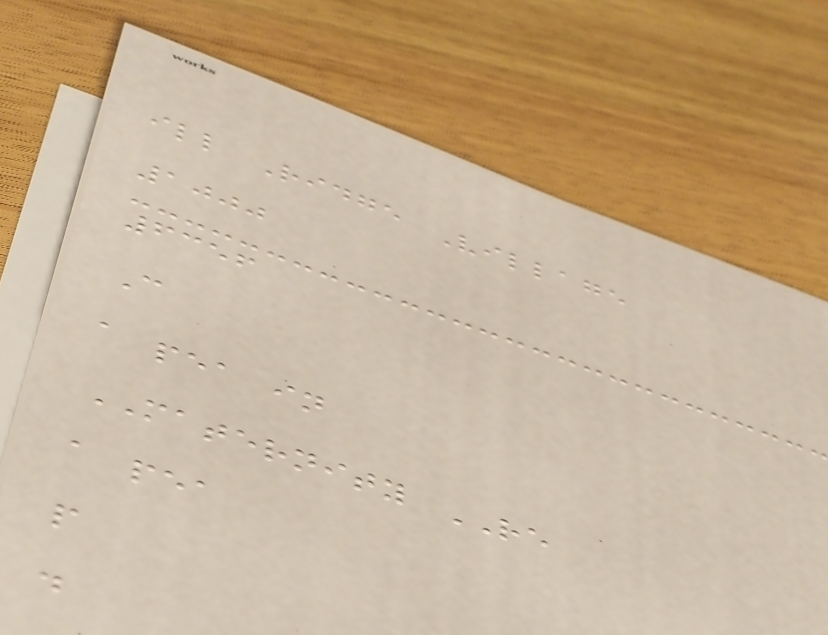ill Ridge Village
1000
6356
C
a pea in
MATERNITY RE
a pea
p
d
